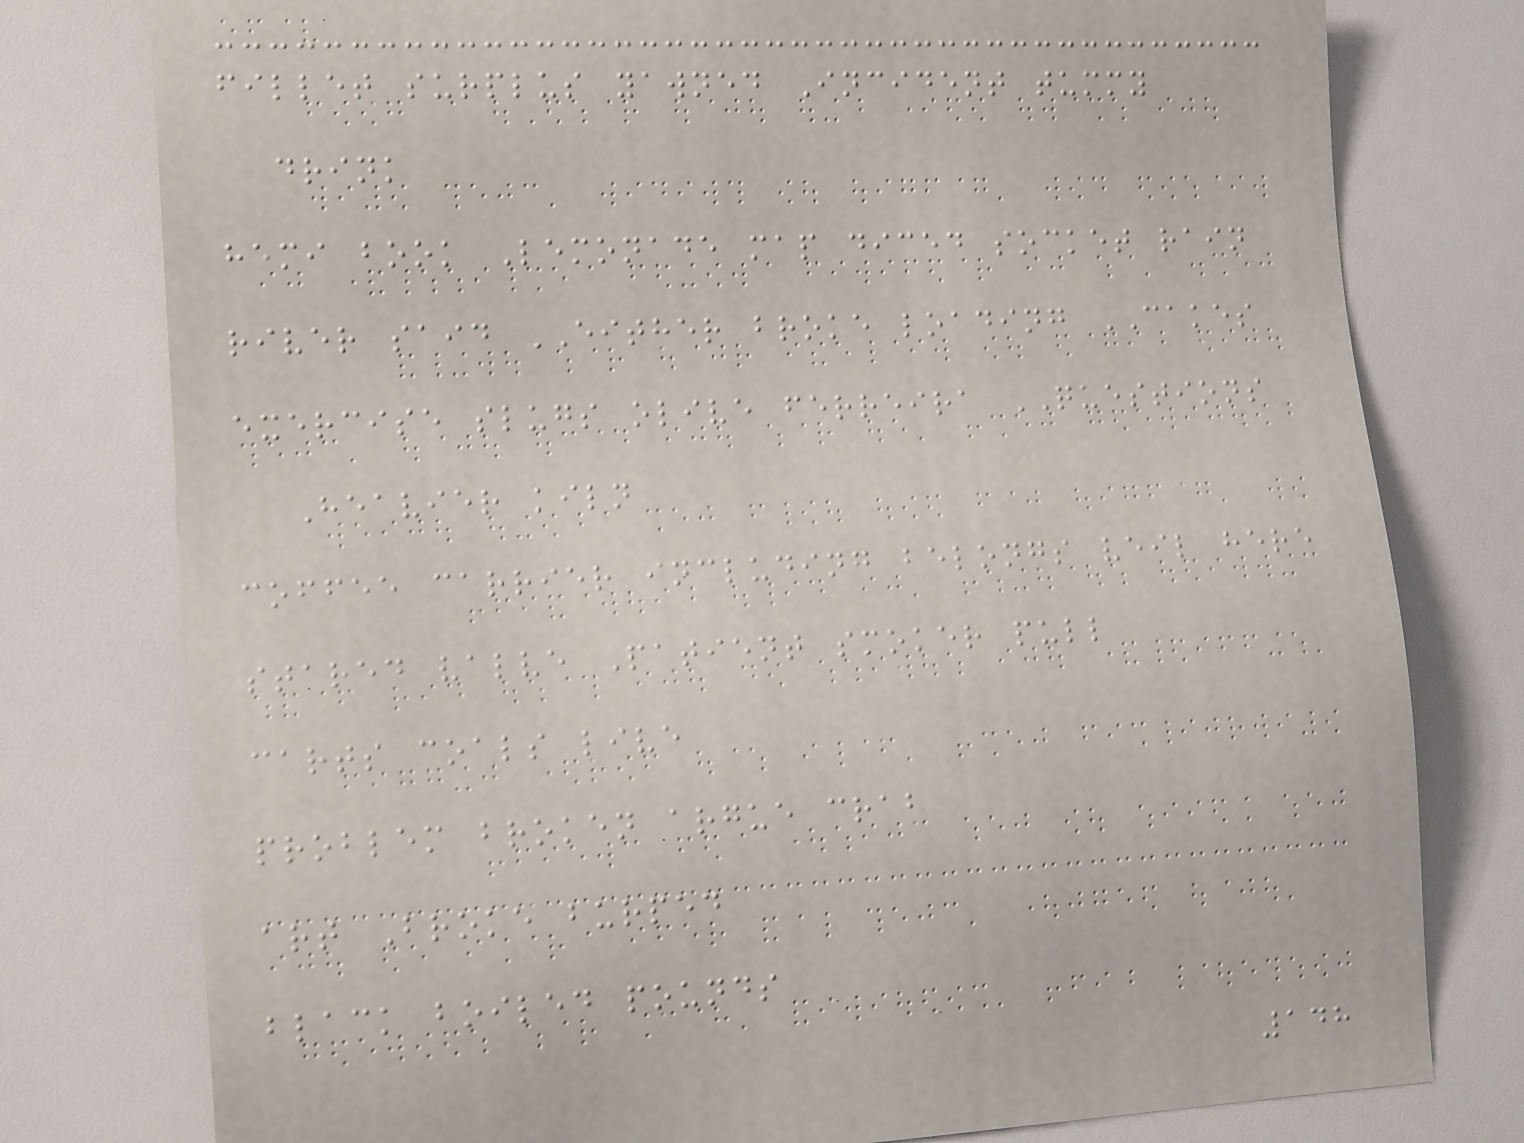fillet surplus yawned Incident tummy
drink
hemi book Lemonade map diced socket rain
river said EITHER broke loading CAKES
exercise slugs olive ferreira QUESTIONS
Heavier kiln
coffee carrier including belongs veil here
stared valve Patient smoker pull
carts coals live
problem broken argue crab
art Broke burped
black boiled pounds
148
